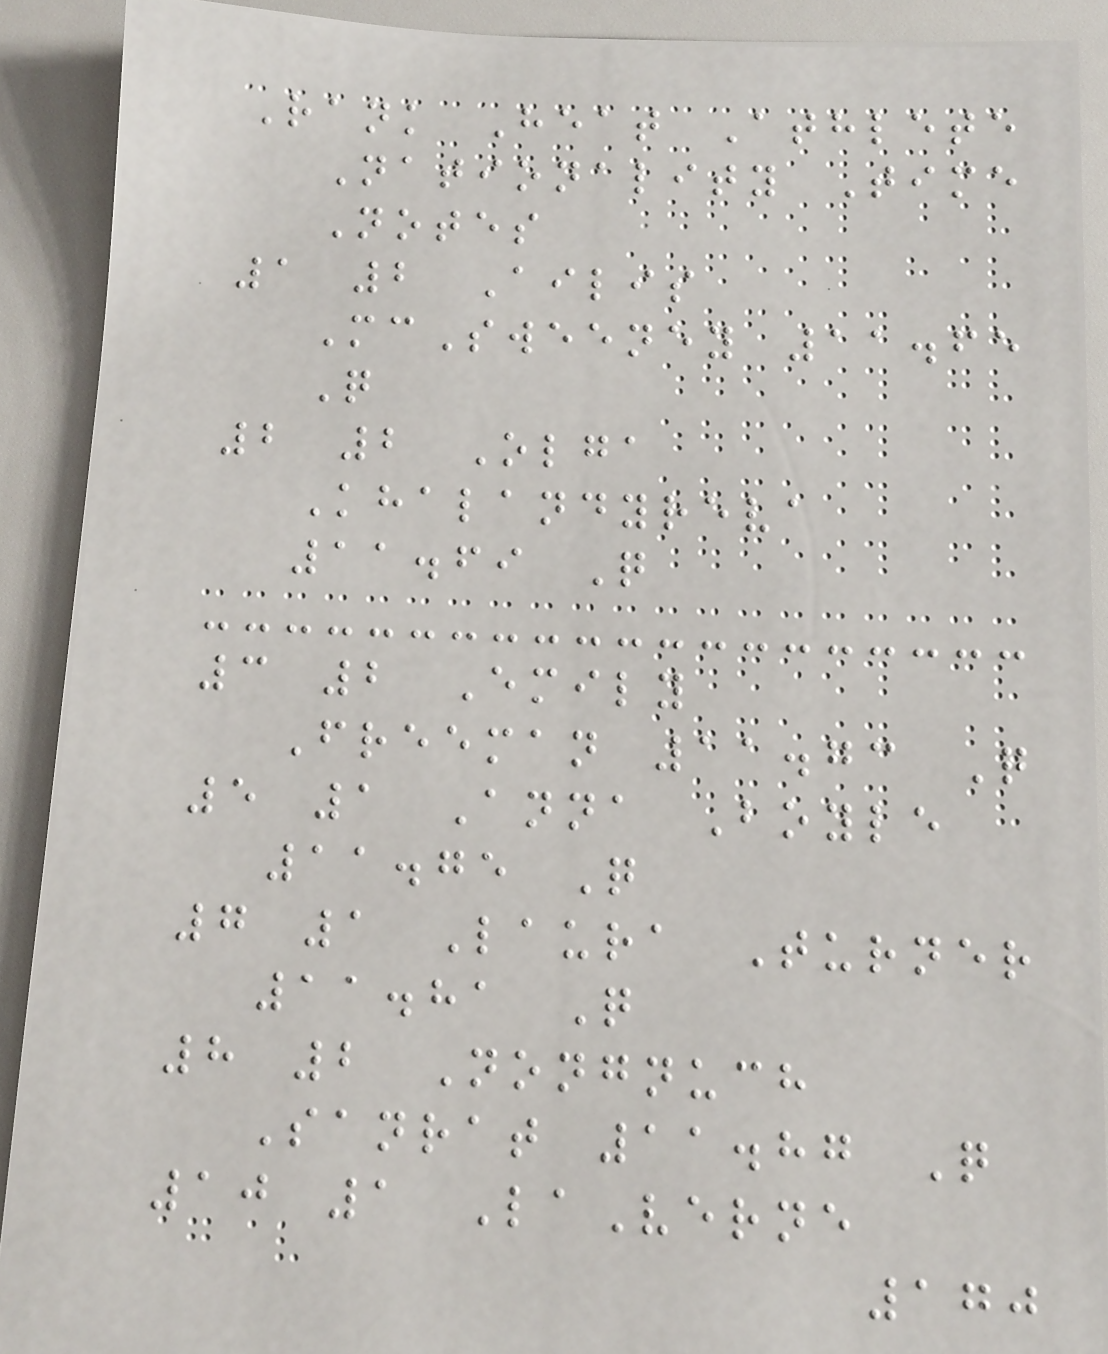Rank Heat Athlete
Nationality Time
Notes
1 2 Ailis
McSweeney 11.65
Q
2 2 Olga
Khalandyreva
11.69 Q
3 2 Emily
Freeman 11.73 Q
5 1 Anna Boyle
11.75 Q
7 1 Laura Turner
11.81 Q
8 2 Nongnuch
Sanrat 11.87 Q
10 1 LaVerne
170
